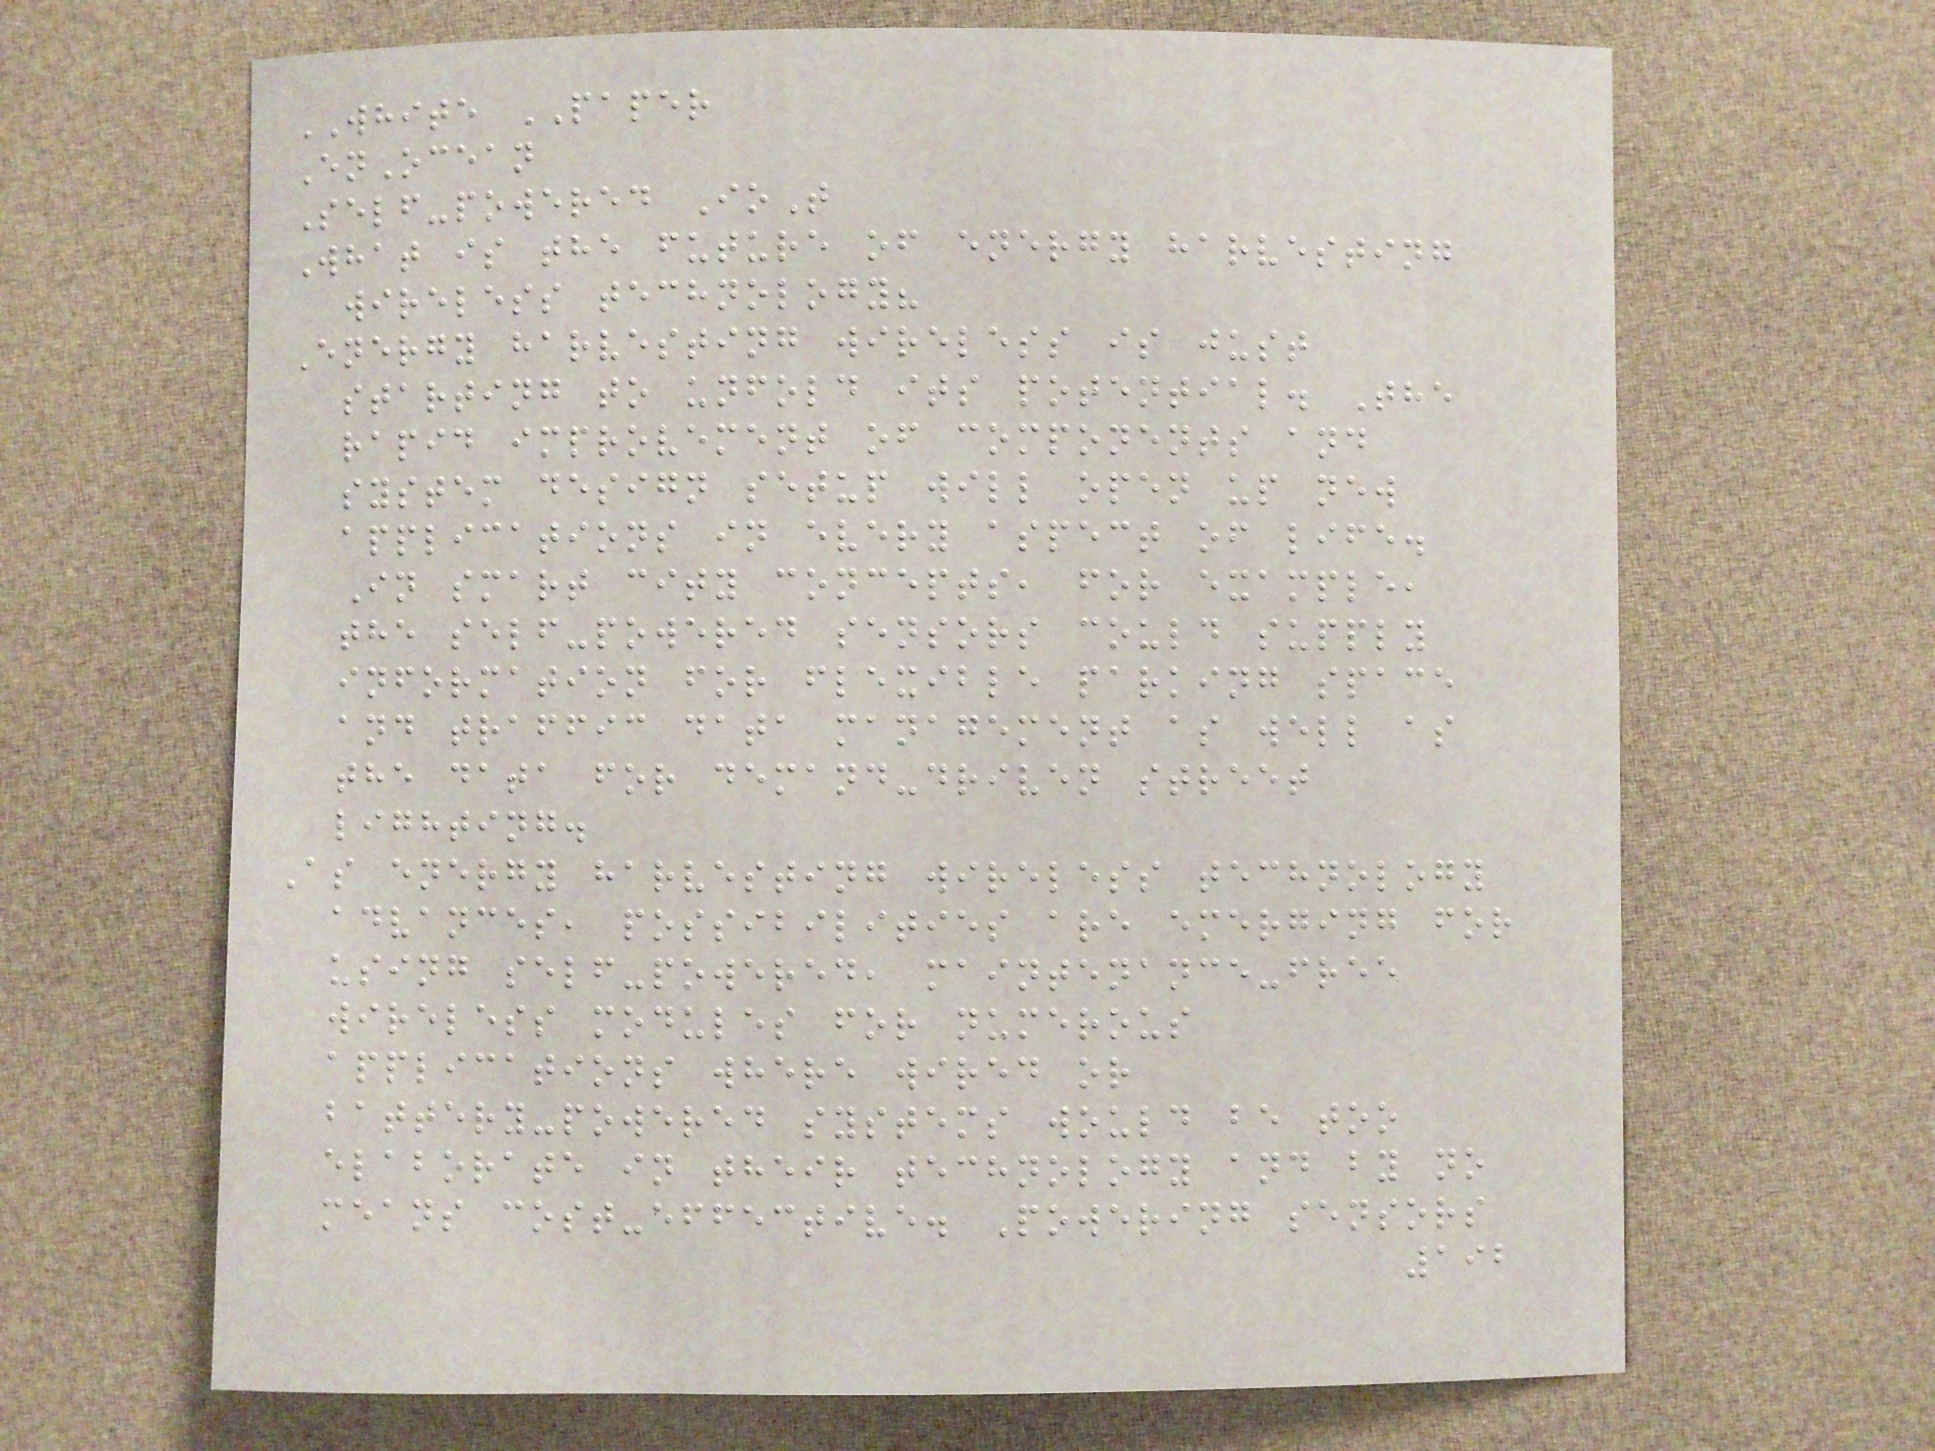WHITE PAPER
EnOcean
Self-powered IoT
What is the future of energy harvesting
wireless technology?
Energy harvesting wireless is just
starting to unfold its potential. The
rapid improvement of components and
system design setup will open up new
applications in every aspect of life.
In smart city concepts, for example,
the self-powered sensors could supply
information for flexible parking space
and traffic data management as well as
the data for demand-driven street
lighting.
As energy harvesting wireless technology
advances, possibilities are emerging for
using self-powered, maintenance-free
wireless modules for numerous
applications where wired or
battery-powered systems would be too
elaborate in their technology and by no
means cost-effective. Powering sensors
192
